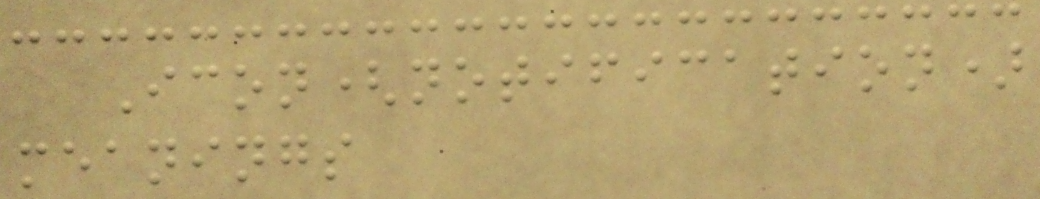Icon(notification)
meanings
